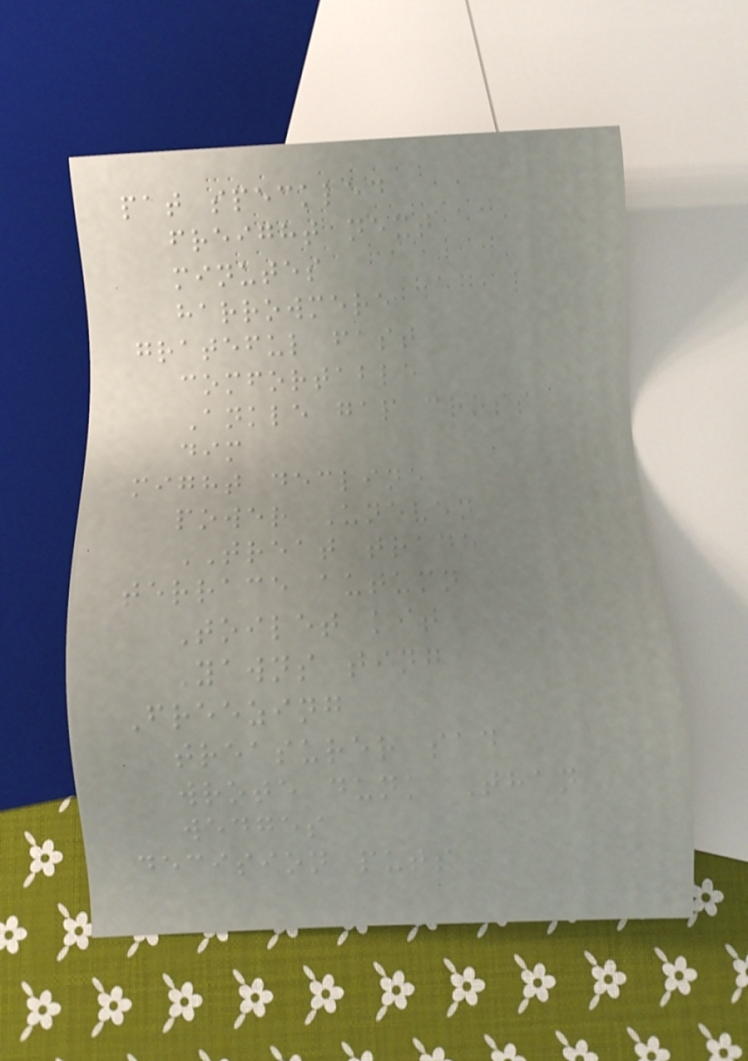pat speckled
freight next
minutes
harrowmere
grateful fast
comfortable
Ankle gap cross
dim
might decline
power Uneven
TREAT trade
terrace autumn
Toilet kit
Yawns ting
Freezing
treasurer sad
wrote dunk Than
wedges
decision puts
